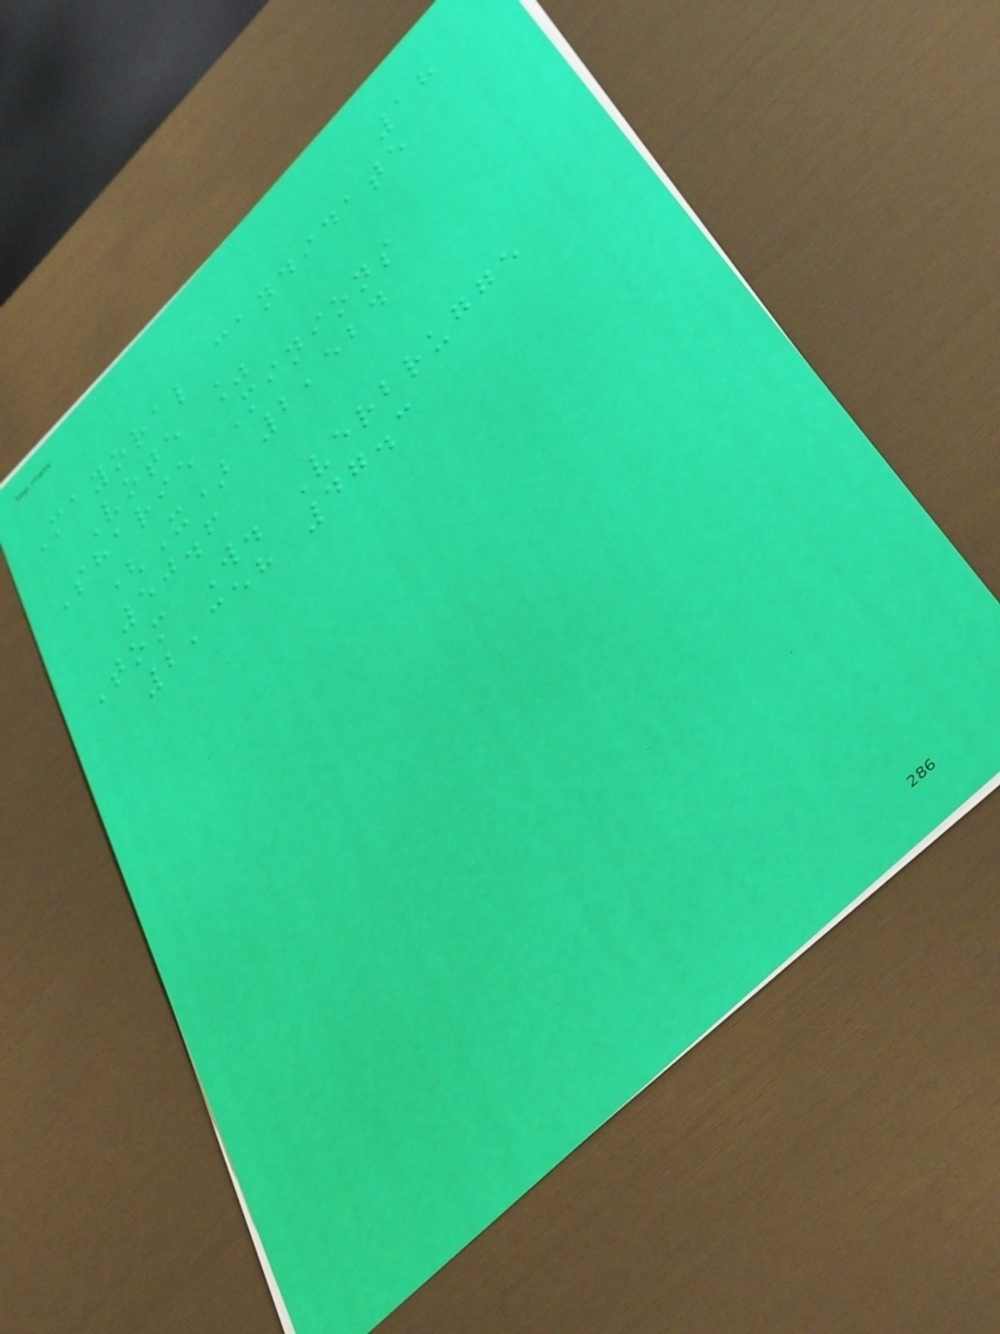18
Mayoral candidate
Vote %
Sharie Minions
(X) 2,524
50.6
Tom W. Verbrugge
2,358 47.3
